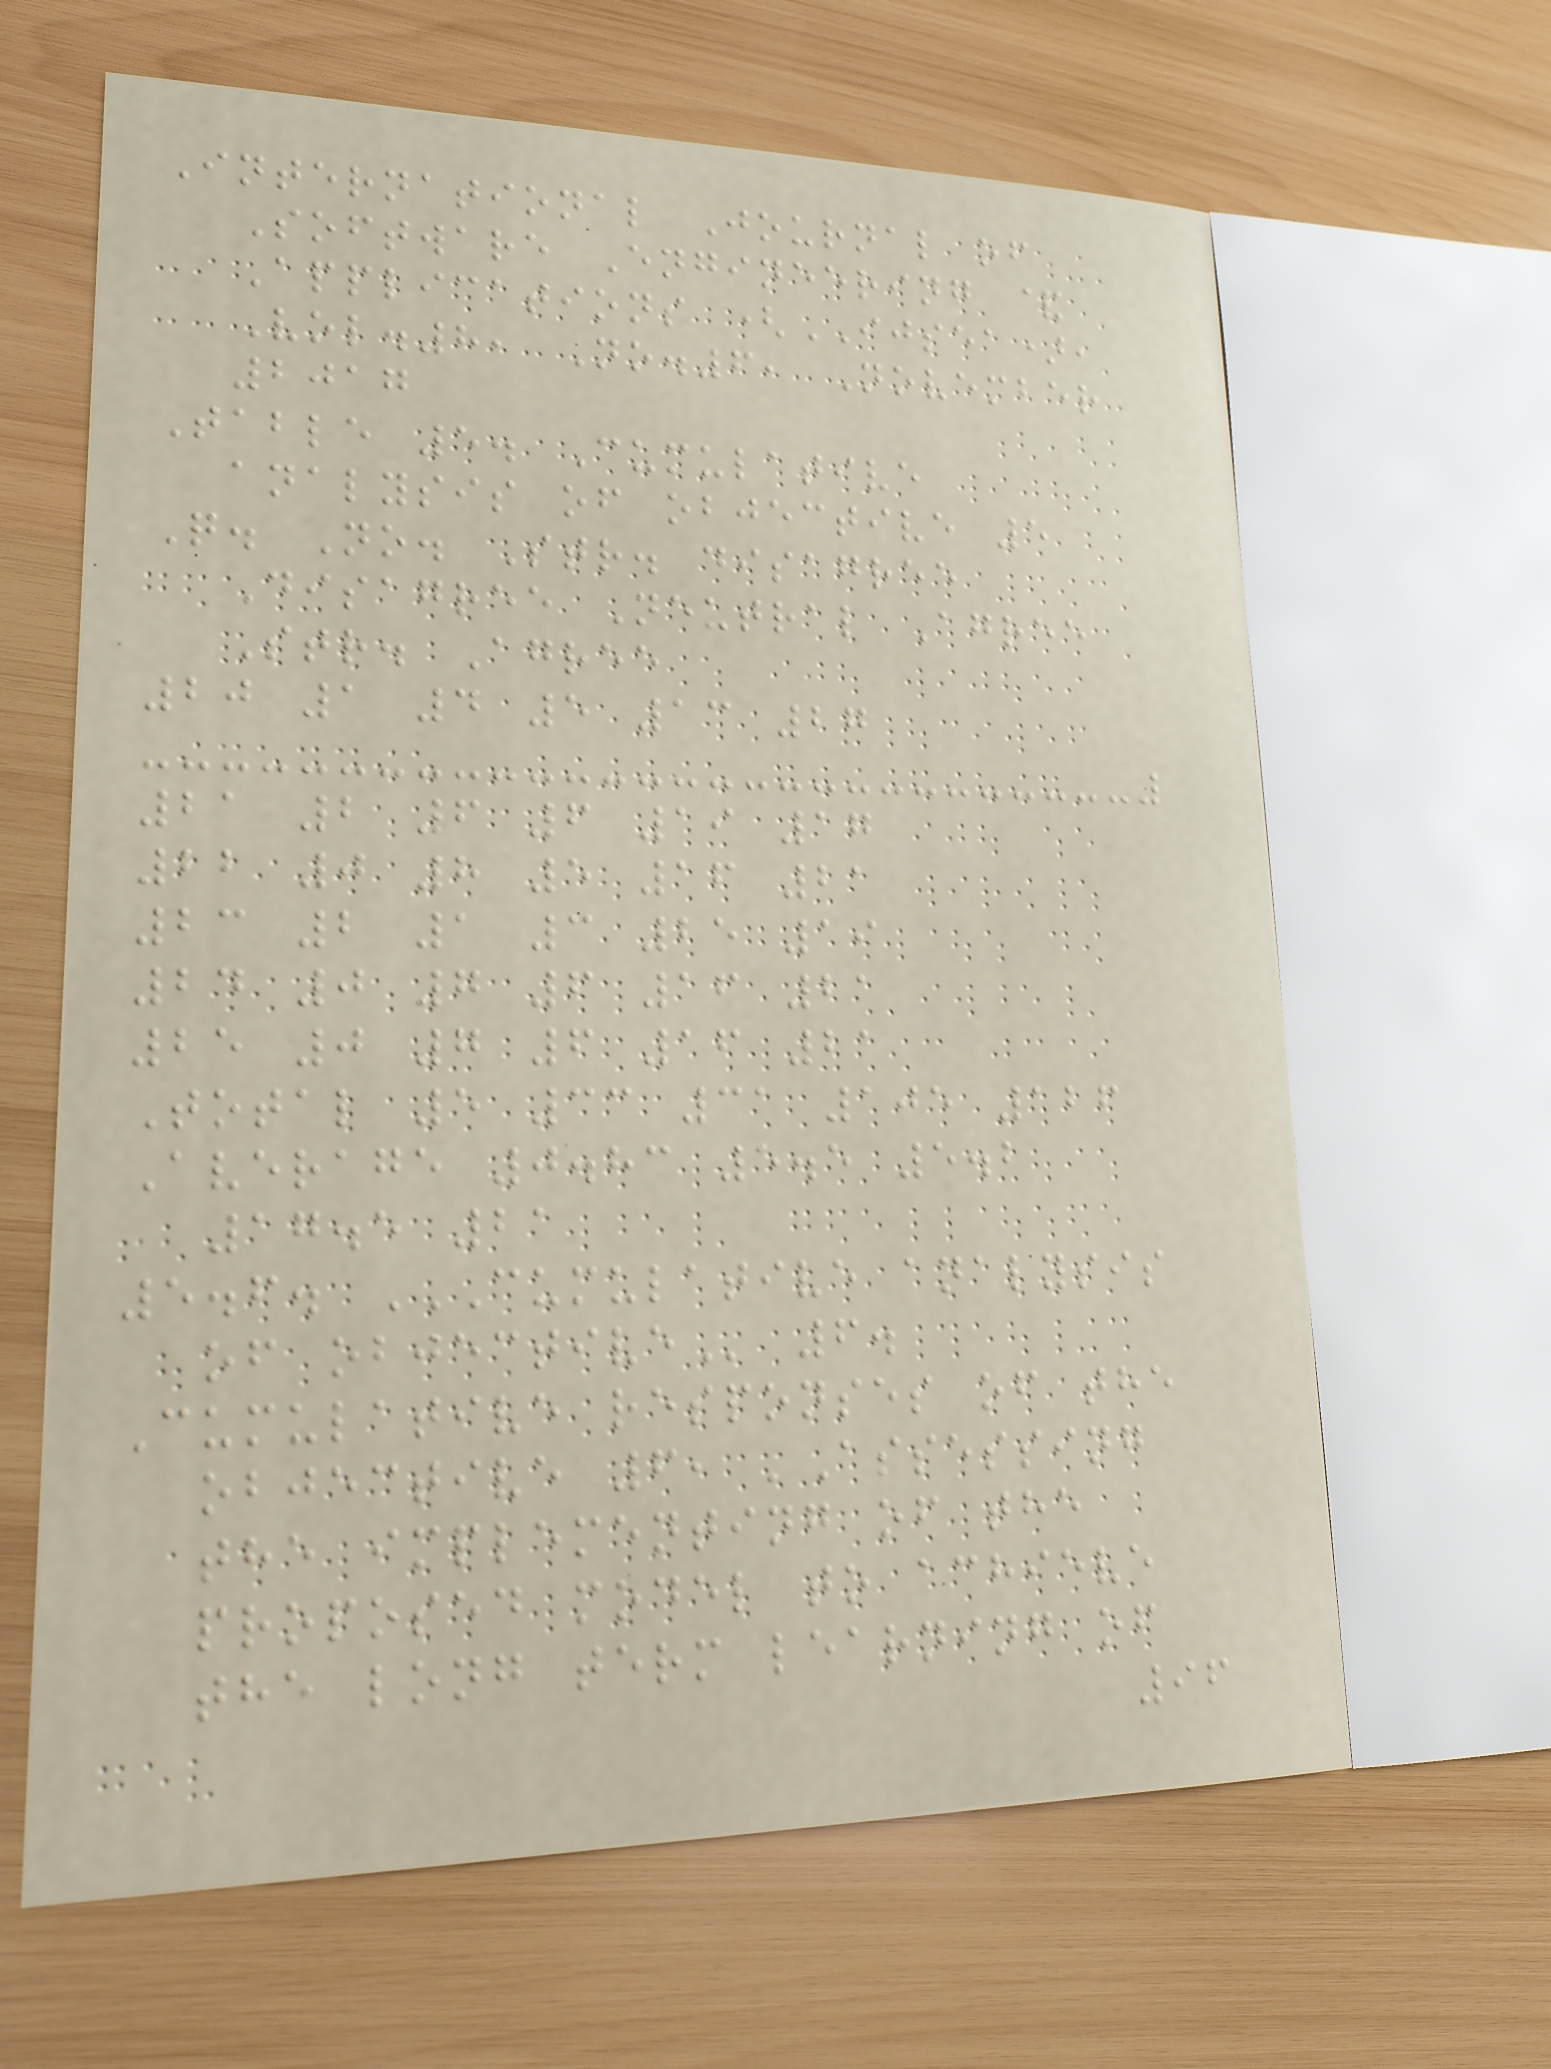International Journal of
Software Engineering &
Applications (IJSEA),
Vol.8, No.6, November
2017
Table 5. Cumulative
analysis of objective 5
Q. No. Str. disagree
Disagree Neutral Agree
Str. Agree
20 1 4 5 13 27
21 2 6 6 19 17
22 0 8 5 16 21
23 2 1 3 25 19
24 0 7 6 16 21
25 0 7 6 16 21
Total 5 33 31 105 126
Average 0.83 5.5 5.2
17.5 21
5.6. CUMULATIVE ANALYSIS
OF OBJECTIVE 6.
Cumulative responses of the
objective 6, 'Assessing
the implementing of the
proposed model to achieve
the long term learning of
96
